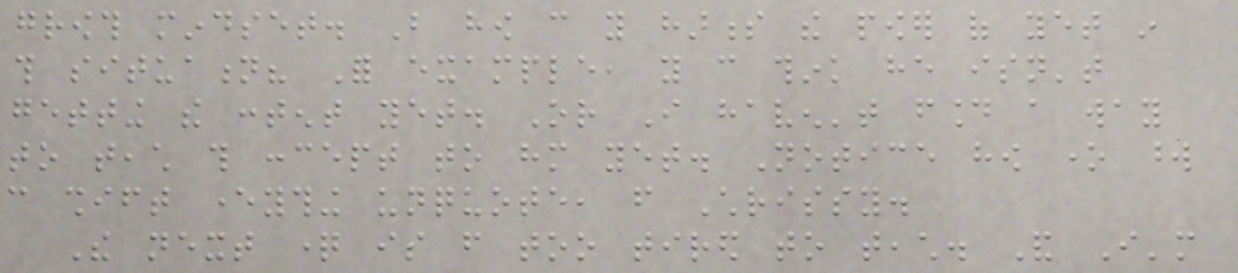growth mindset. But how can you harness the power of yet in
this situation? For example, you can think he isn't
getting the content yet. Or I haven't found a way
to teach this concept to him yet. Notice how one word
can shift everything unquote, from Chrissy.
The next question is from too tired to teach. And I'm
